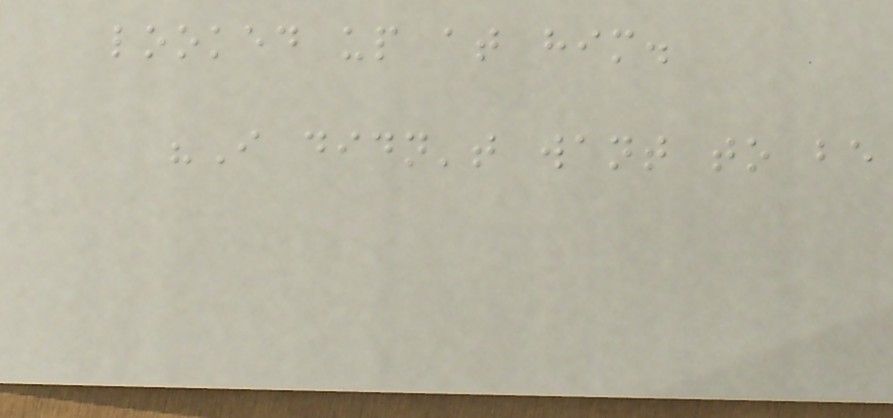looked up at him.
"I didn't want to be
